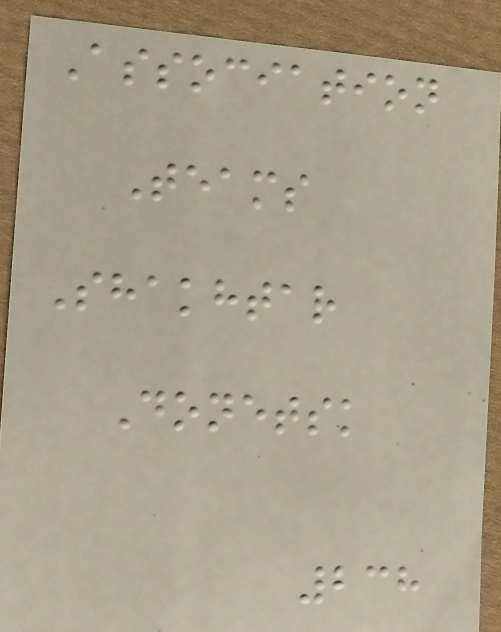Association
Teams
Shakhtar
Donetsk
238
